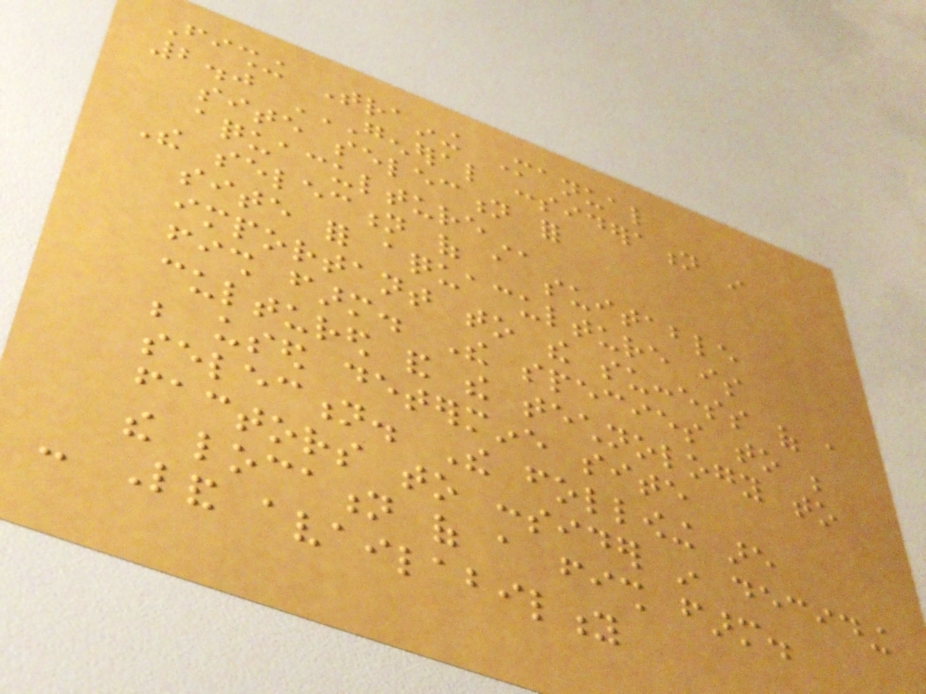Fishing Training Manual
2.0 GENERAL CONSIDERATION IN
SITE SELECTION FOR
AQUACULTURE
The selection of a suitable
site for aquaculture is
important to the success of a
fish farm. The species to be
cultured and the technology to
be used determine site
selection. The following are
factors to consider in deciding
the location of a fish farm.
- Land availability
